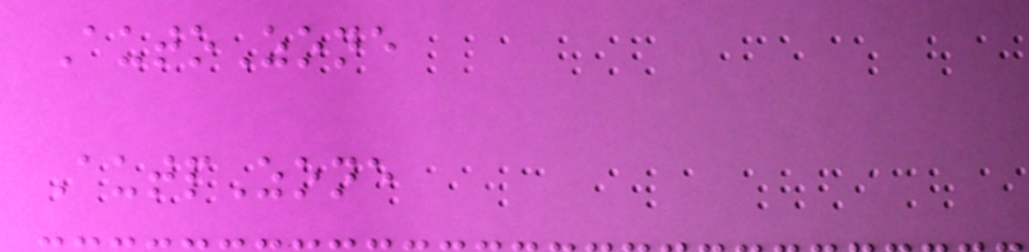AutoZone
AutpZone
